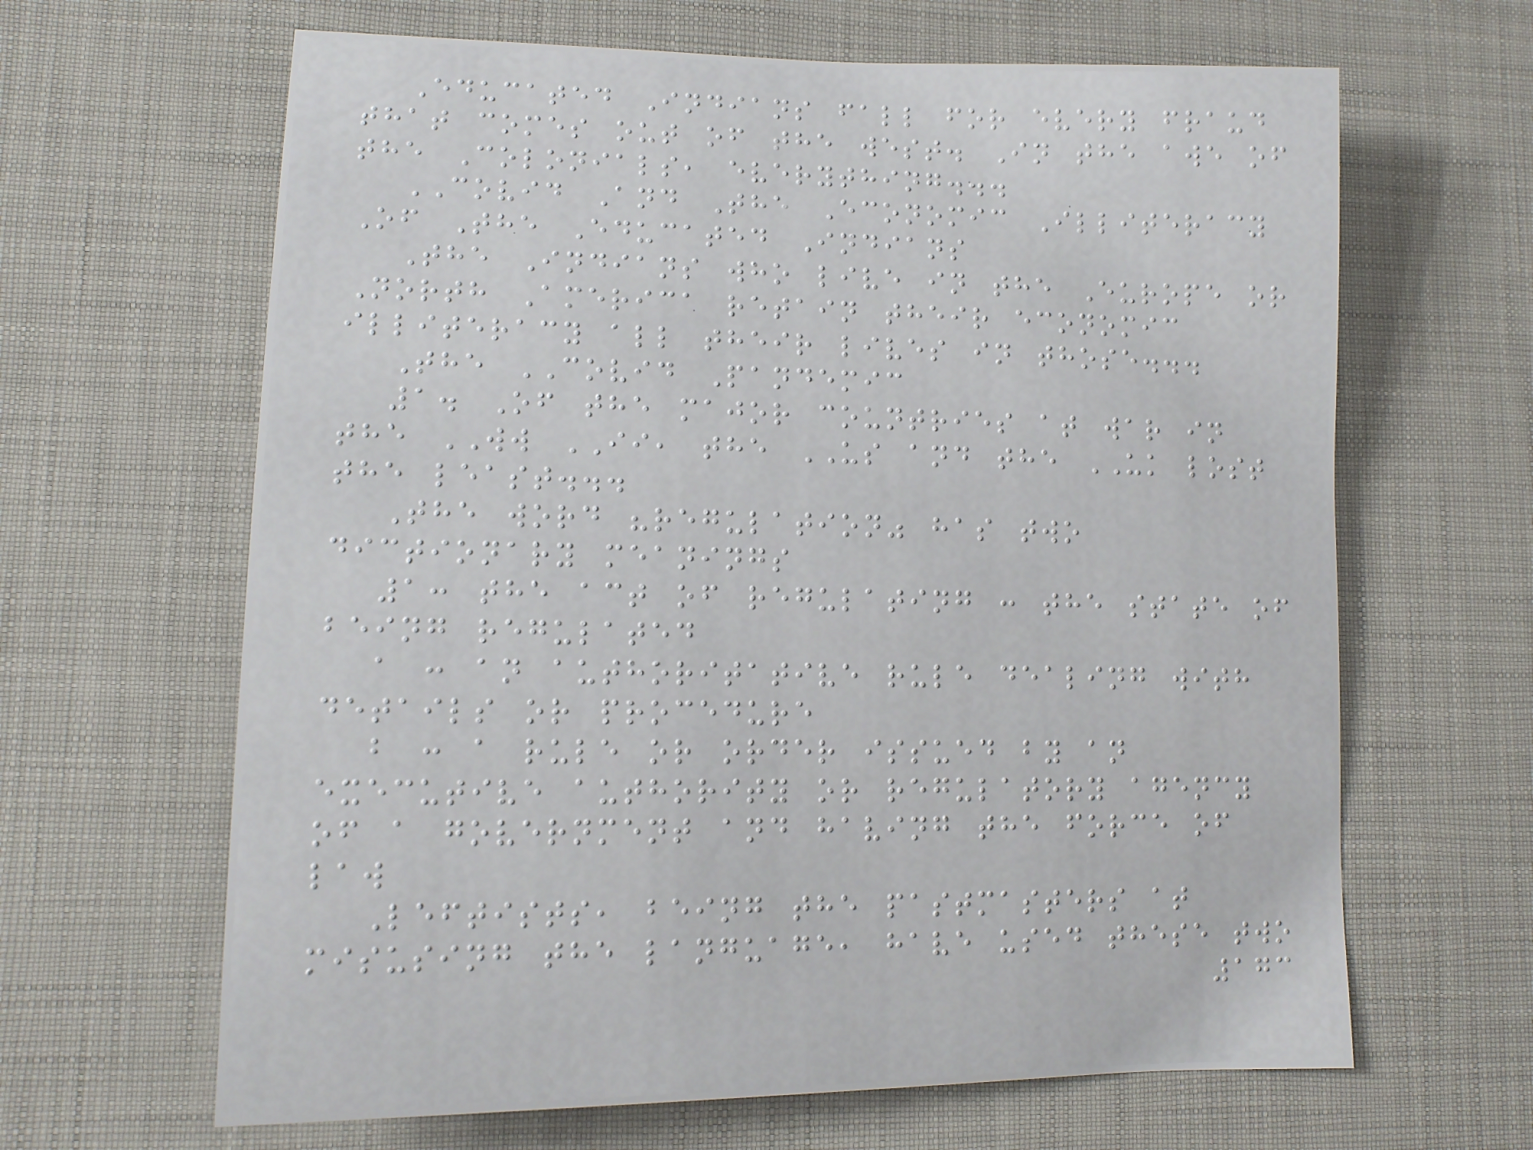Educated Indians fall for every fraud
that comes out of the west. In the awe of
the Colonials, everything...
COVID And The Economic Illiteracy
Of The Educated Indians
The Indians who live in the Europe or
North America retain their economic
illiteracy all their lives in those...
The COVID Pandemic
1. Of the major countries at war in
the WW II, the US and the UK lost
the least...
The word "regulation" has two
dictionary meanings
1: the act of regulating : the state of
being regulated
a : an authoritative rule dealing with
details or procedure
b : a rule or order issued by an
executive authority or regulatory agency
of a government and having the force of
law
Leftists, being the pastmasters at
misusing the language, have used these two
173
